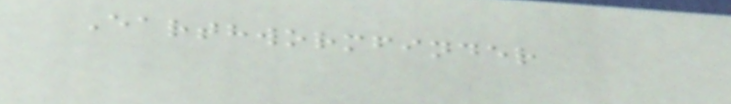Earthwormfinder
